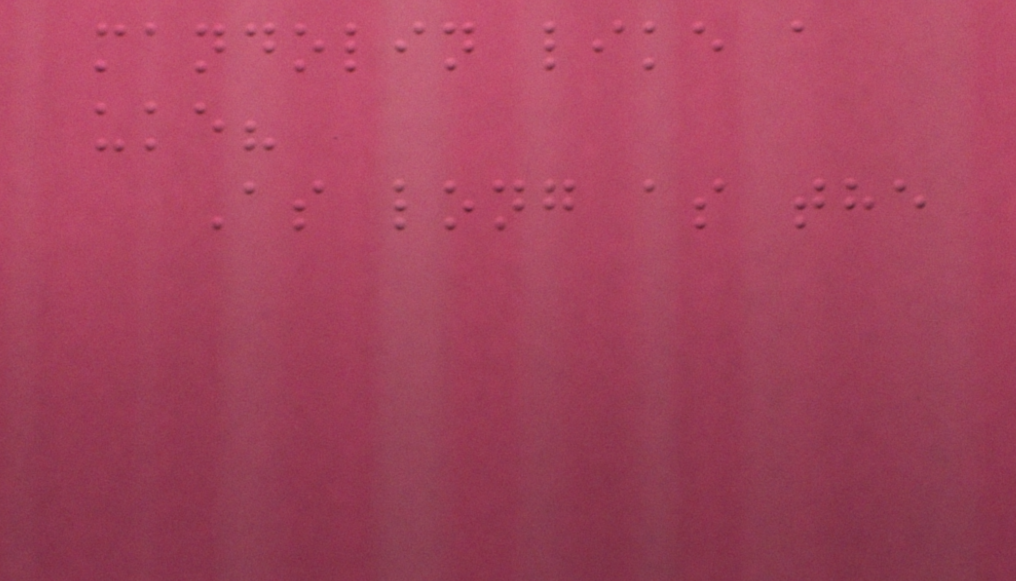mandolin like a
uke?
As long as the
